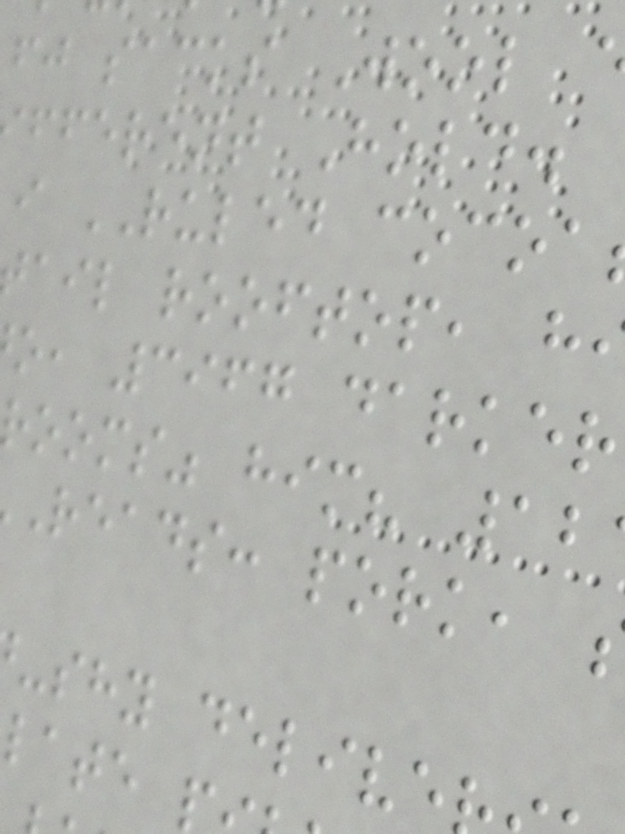fj sacks Wool
fferent Hold.
i RULED cocoa
ail rooftop, h
o, 3967 darker
ooms" him? 12
reads: pork,
-shy delive
late
